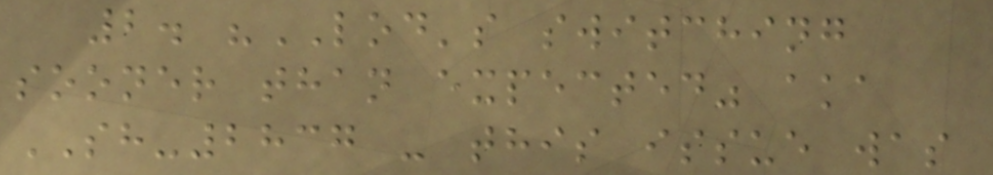2. "LOD's switching
sooner than expected" aka
SH-2837 - this issue was
